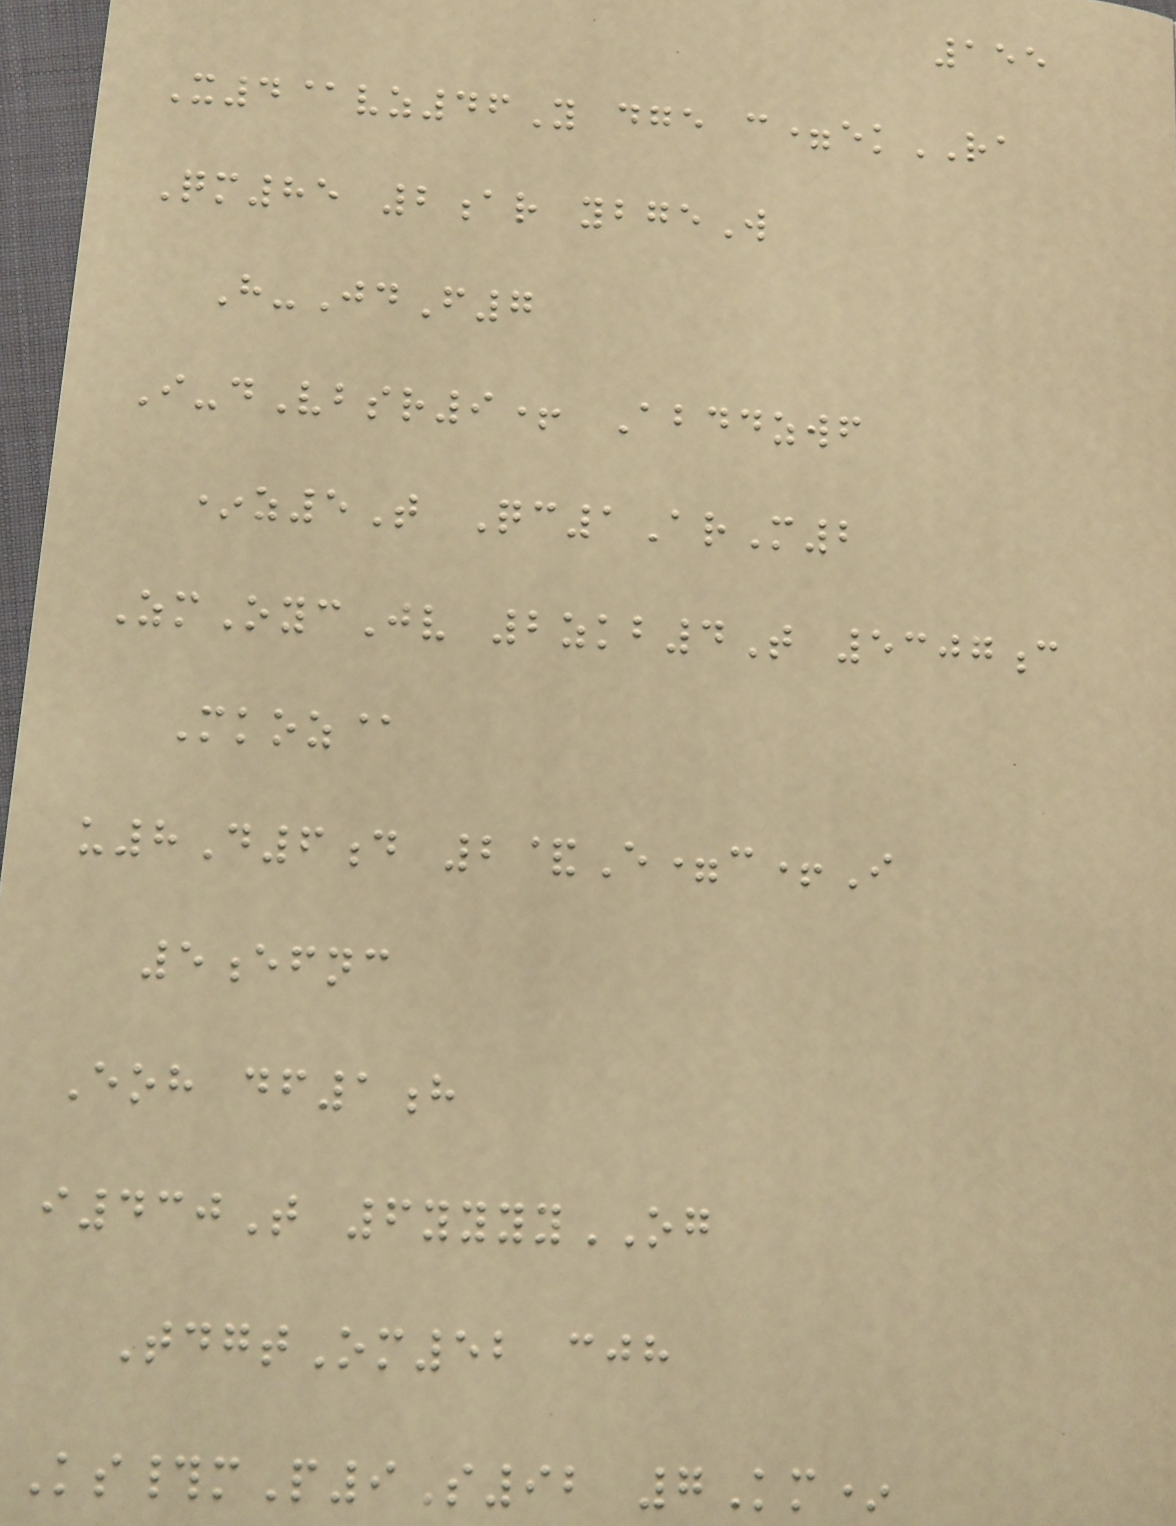155
X4@vz46Y dge c=ekRA
Qm85 2ar ybgeW
H-JdF7
I-dVbsr9+ Abddzwf
*z5T Qc1ArM2
ZmOycJv 2zkb4T 5307c
Mkoz@
u8D6d 2&E=c+I
5efnc
Eoh df1h
i430T 6yyyyOG
TdgtOm52 cjh
Ks#mP9S92 7Km*
